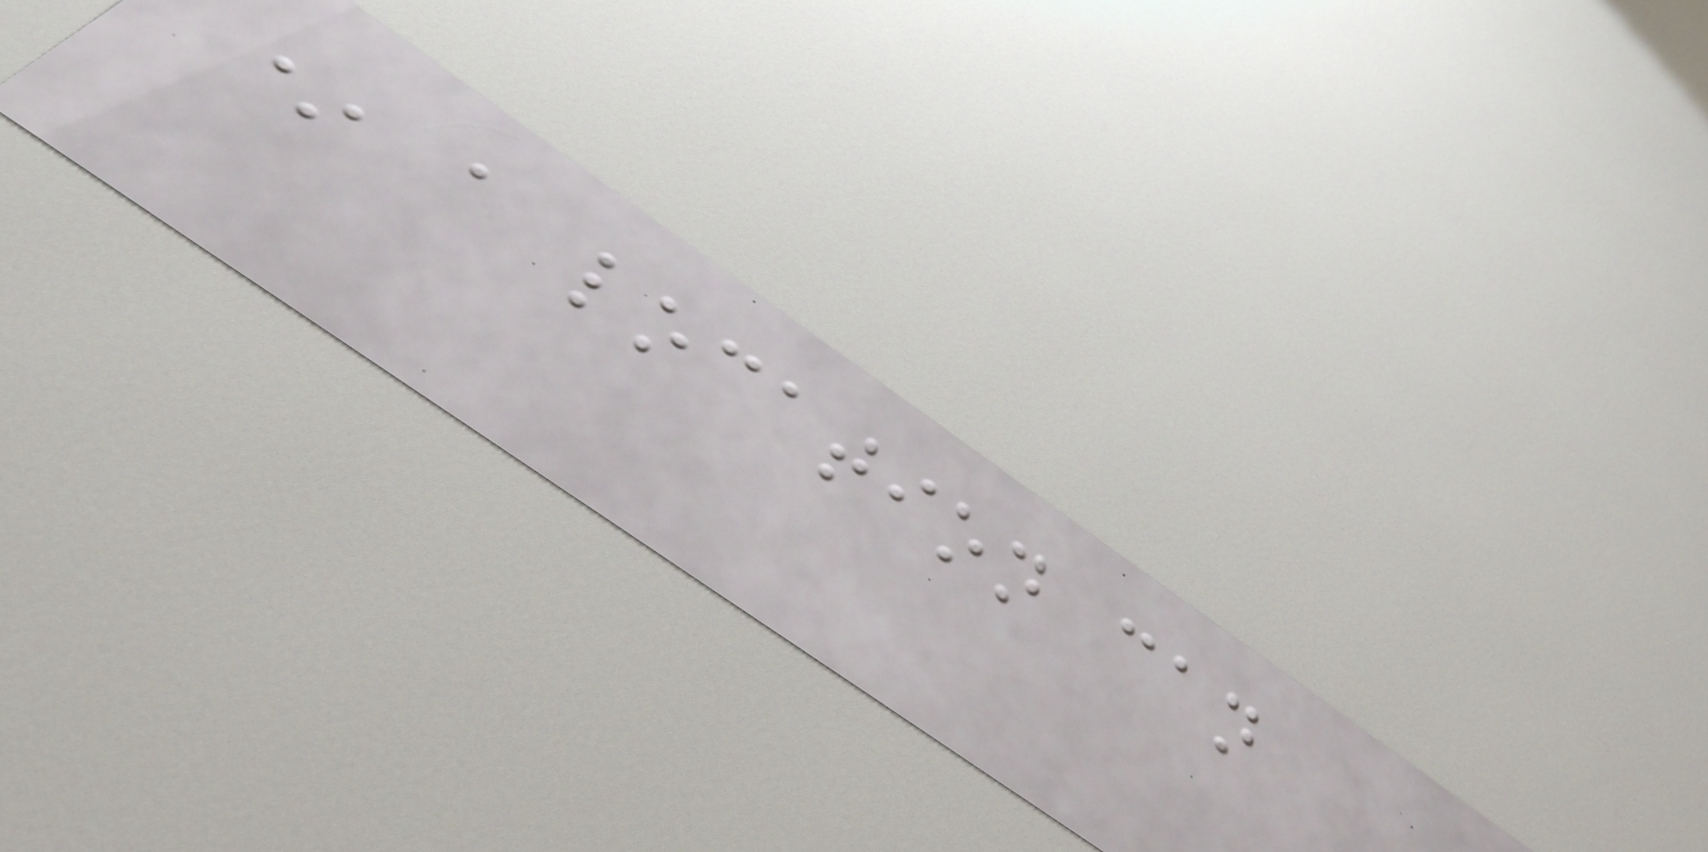* a location can
